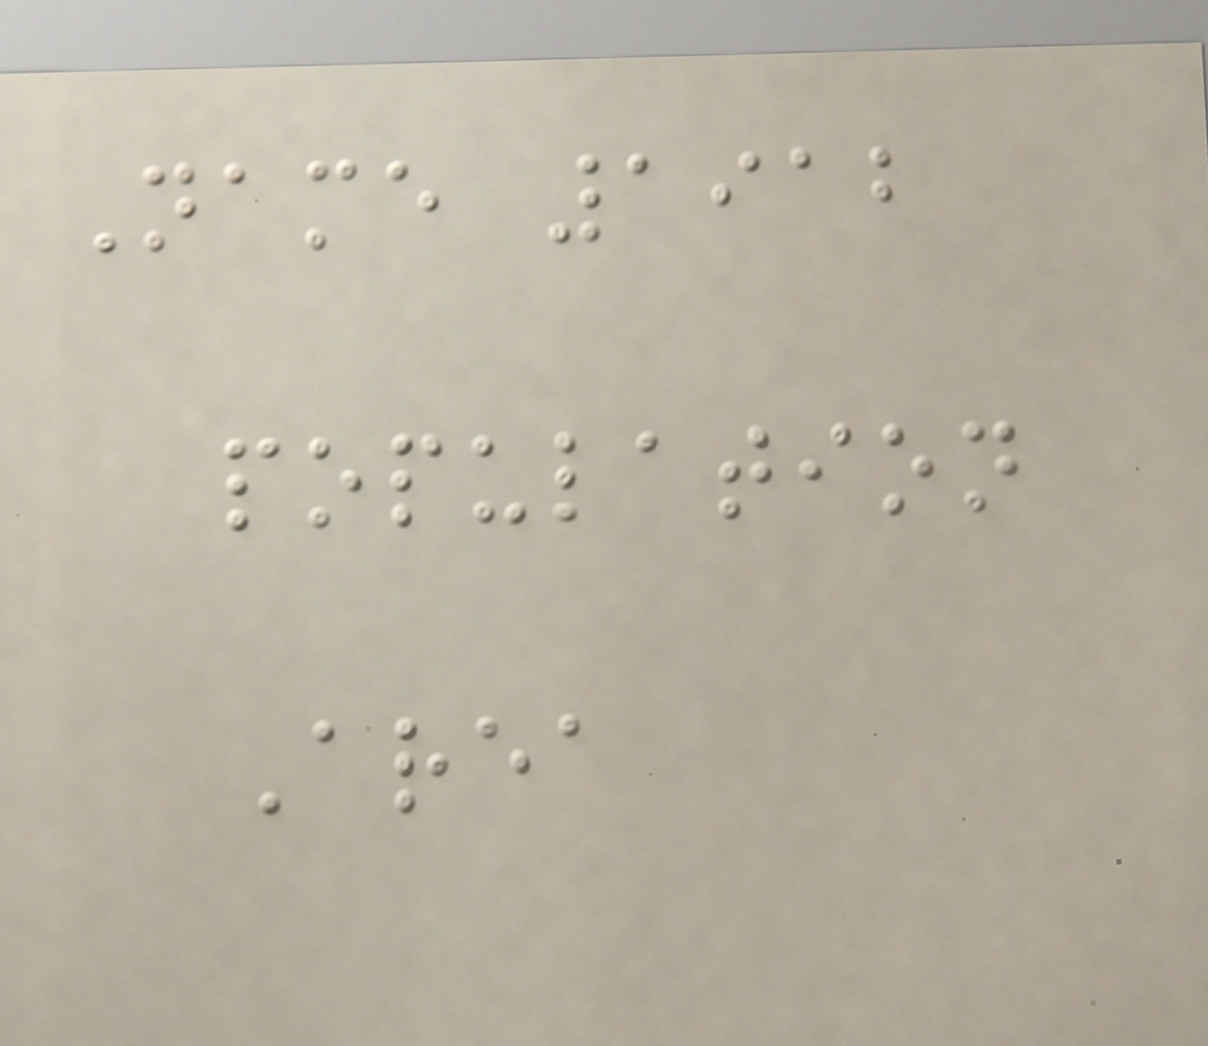Name 1912
population
Area
